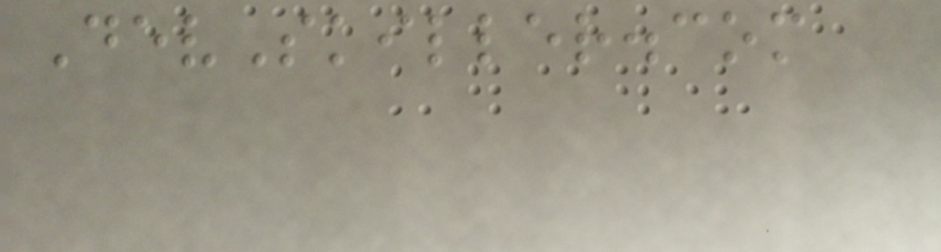DevSkiller.com
